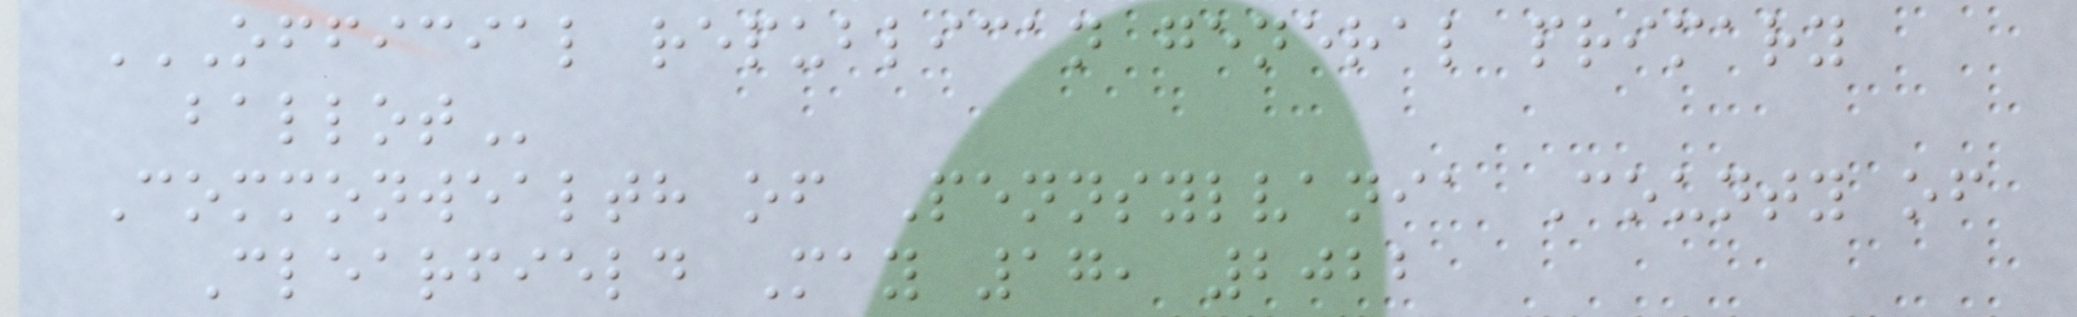OFFICIAL REPUBLICAN GENERAL PRIMARY
BALLOT
Commonwealth of Pennsylvania County of
Clearfield May 17, 2022
